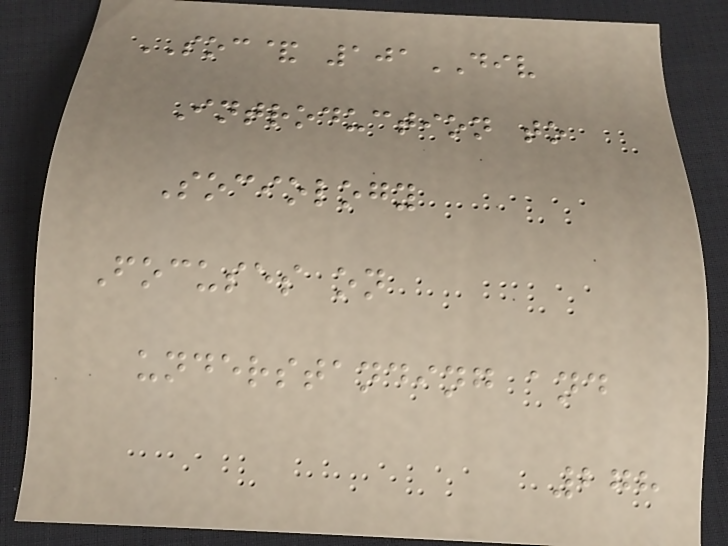SOC& 101DIV
Introduction to
Sociology
Focuses on
understanding and
278
